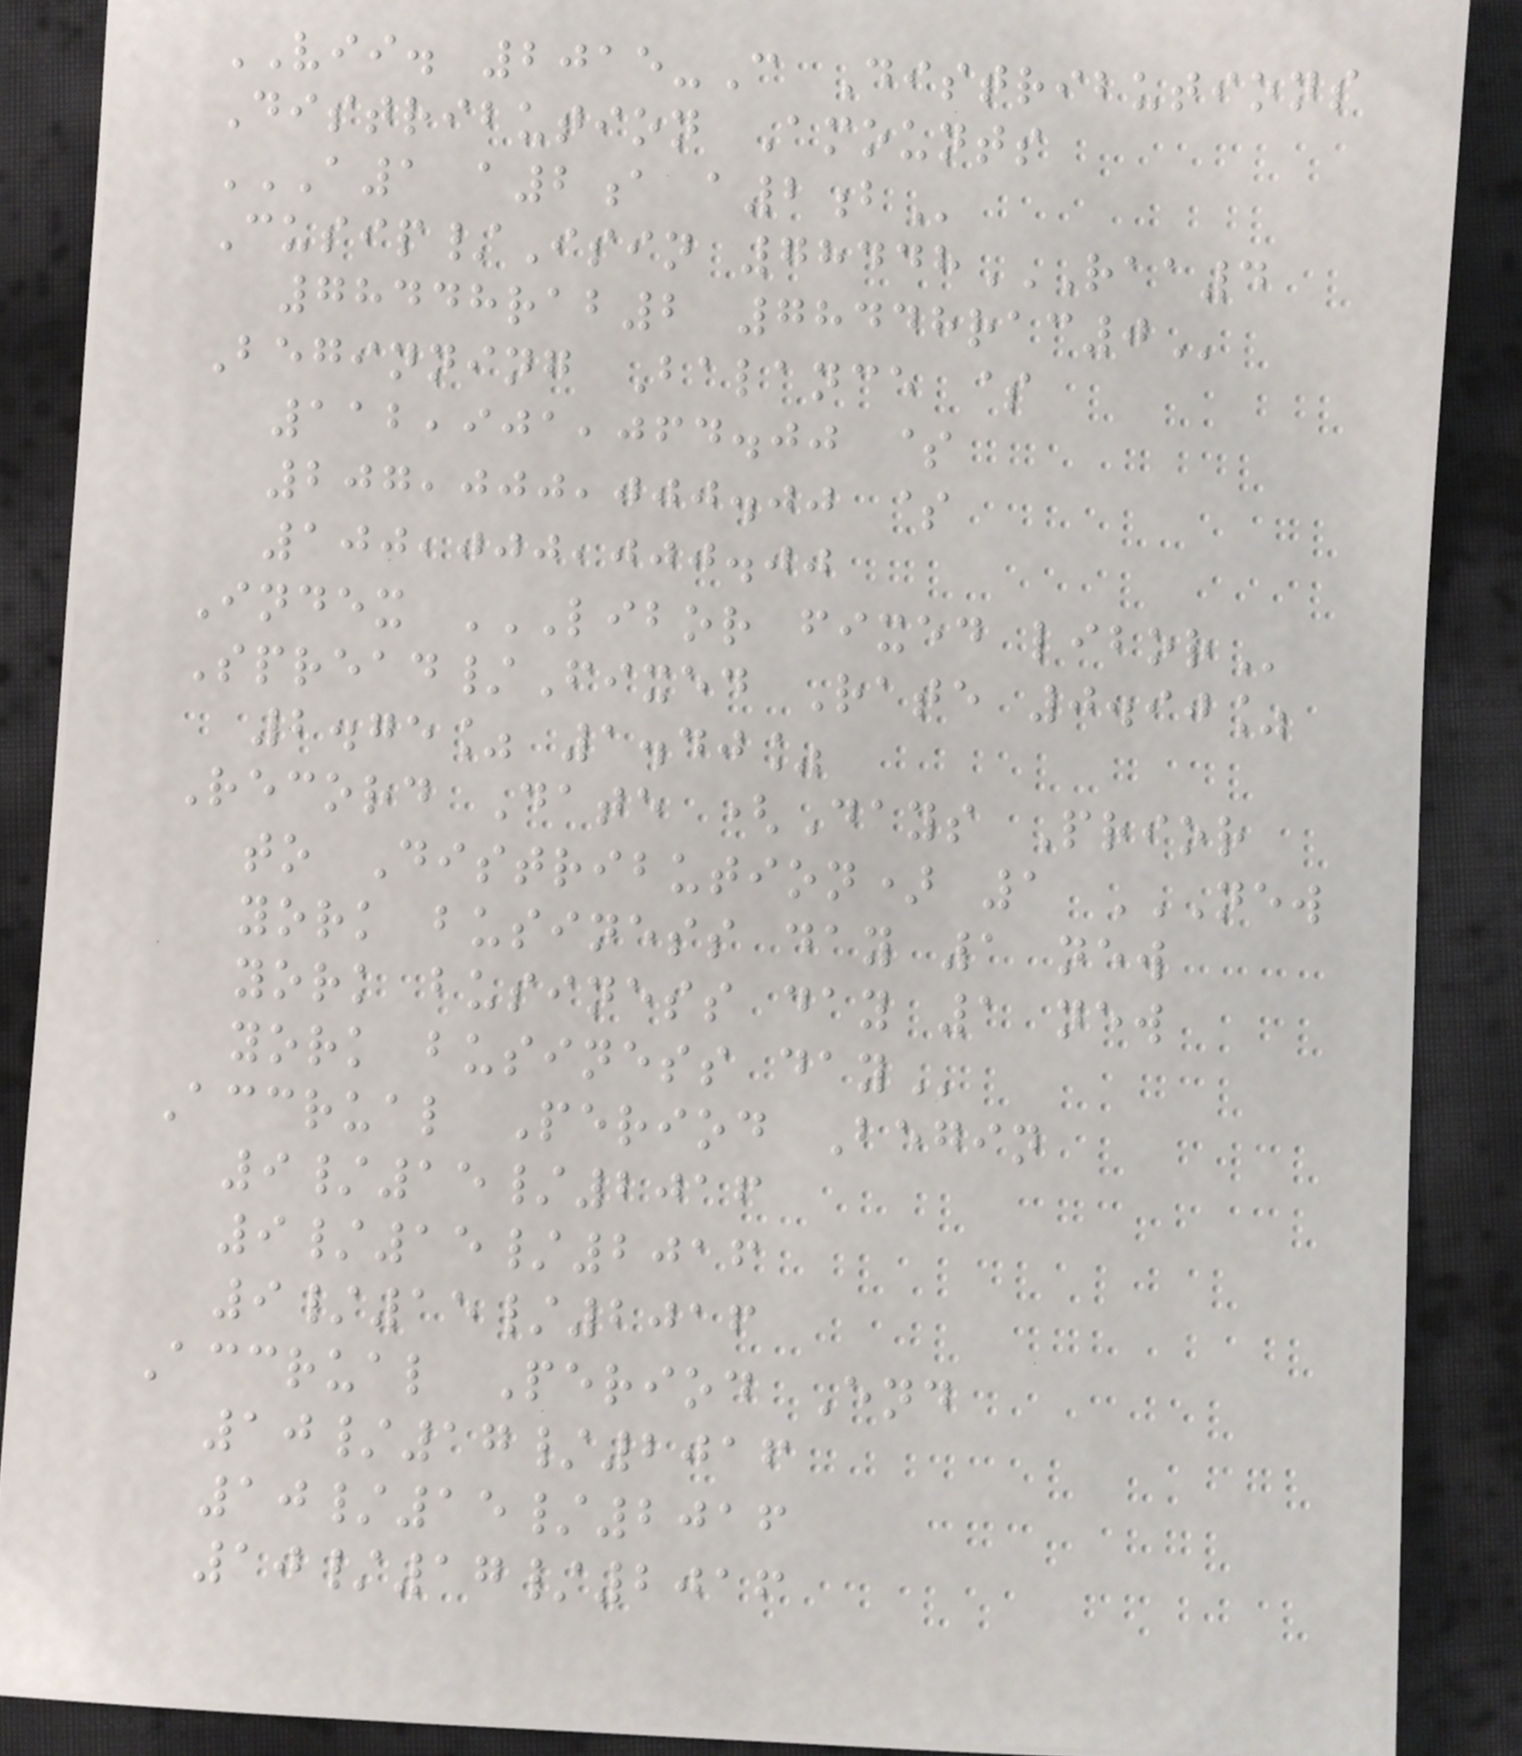VII. 2015-C Distributions
Distribution Amounts
A1 A2A A2B
Cusip/Isin 78448RAA4
78448RAB2 78448RAC0
Beginning Balance $
112,901,064.00 $
207,000,000.00 $
100,000,000.00
Index LIBOR FIXED LIBOR
Spread/Fixed Rate 0.90%
2.75% 1.40%
Record Date (Days Prior
to Distribution) 1 NEW
YORK BUSINESS DAY 1 NEW
YORK BUSINESS DAY 1 NEW
YORK BUSINESS DAY
Accrual Period Begin
9/15/2016
9/15/2016
9/15/2016
Accrual Period End
10/17/2016
10/15/2016
10/17/2016
